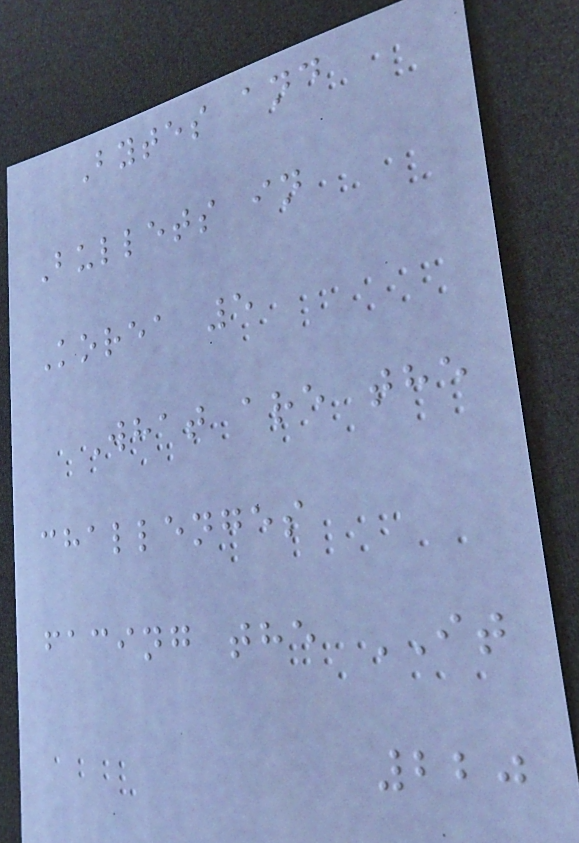Bytes and
Bullets in
Korea 5
What are the
challenges
facing the IT
220
